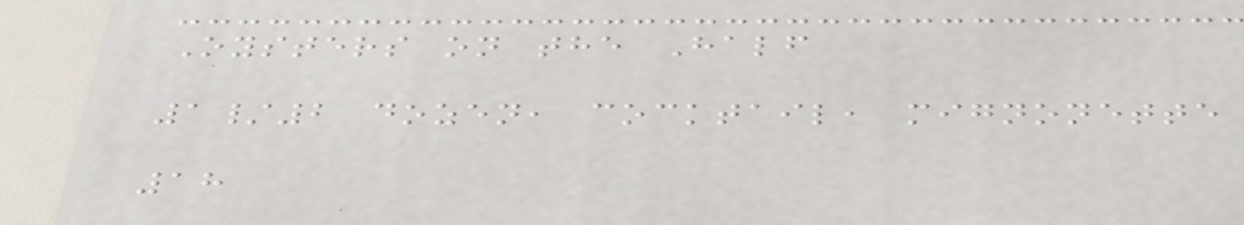Oysters on the Half
1/2 dozen, cocktail, mignonette
18
